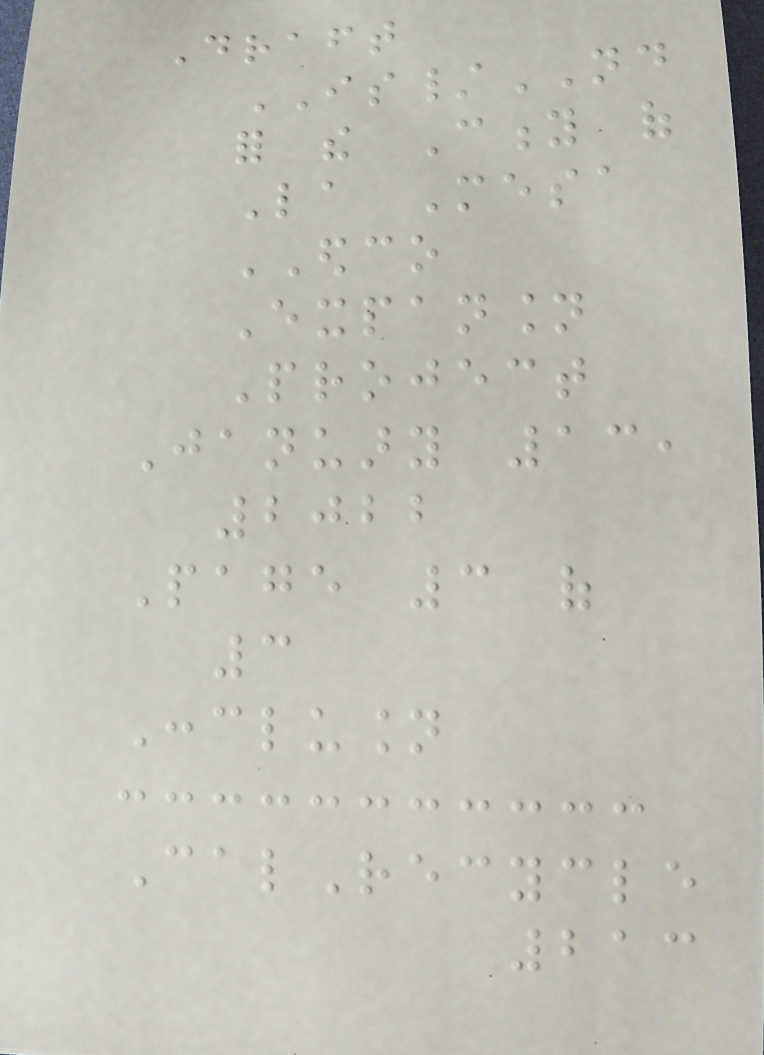Draft
IS/ND
for the City of
La Mesa
EDCO
Expansion
Project
January 13,
2022
Page 3 of
3
Conclusion
CalRecycle
213
